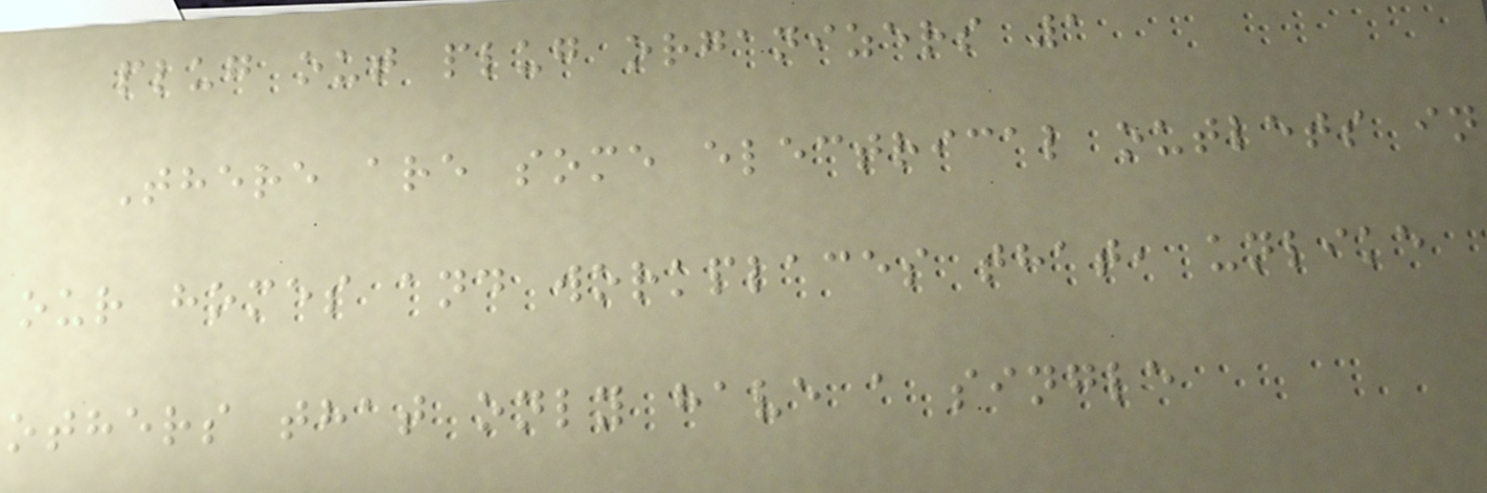plug out plug organizers 1
There are some electrical outlets in
our homes and workplaces that, unlike
others that only have a single
